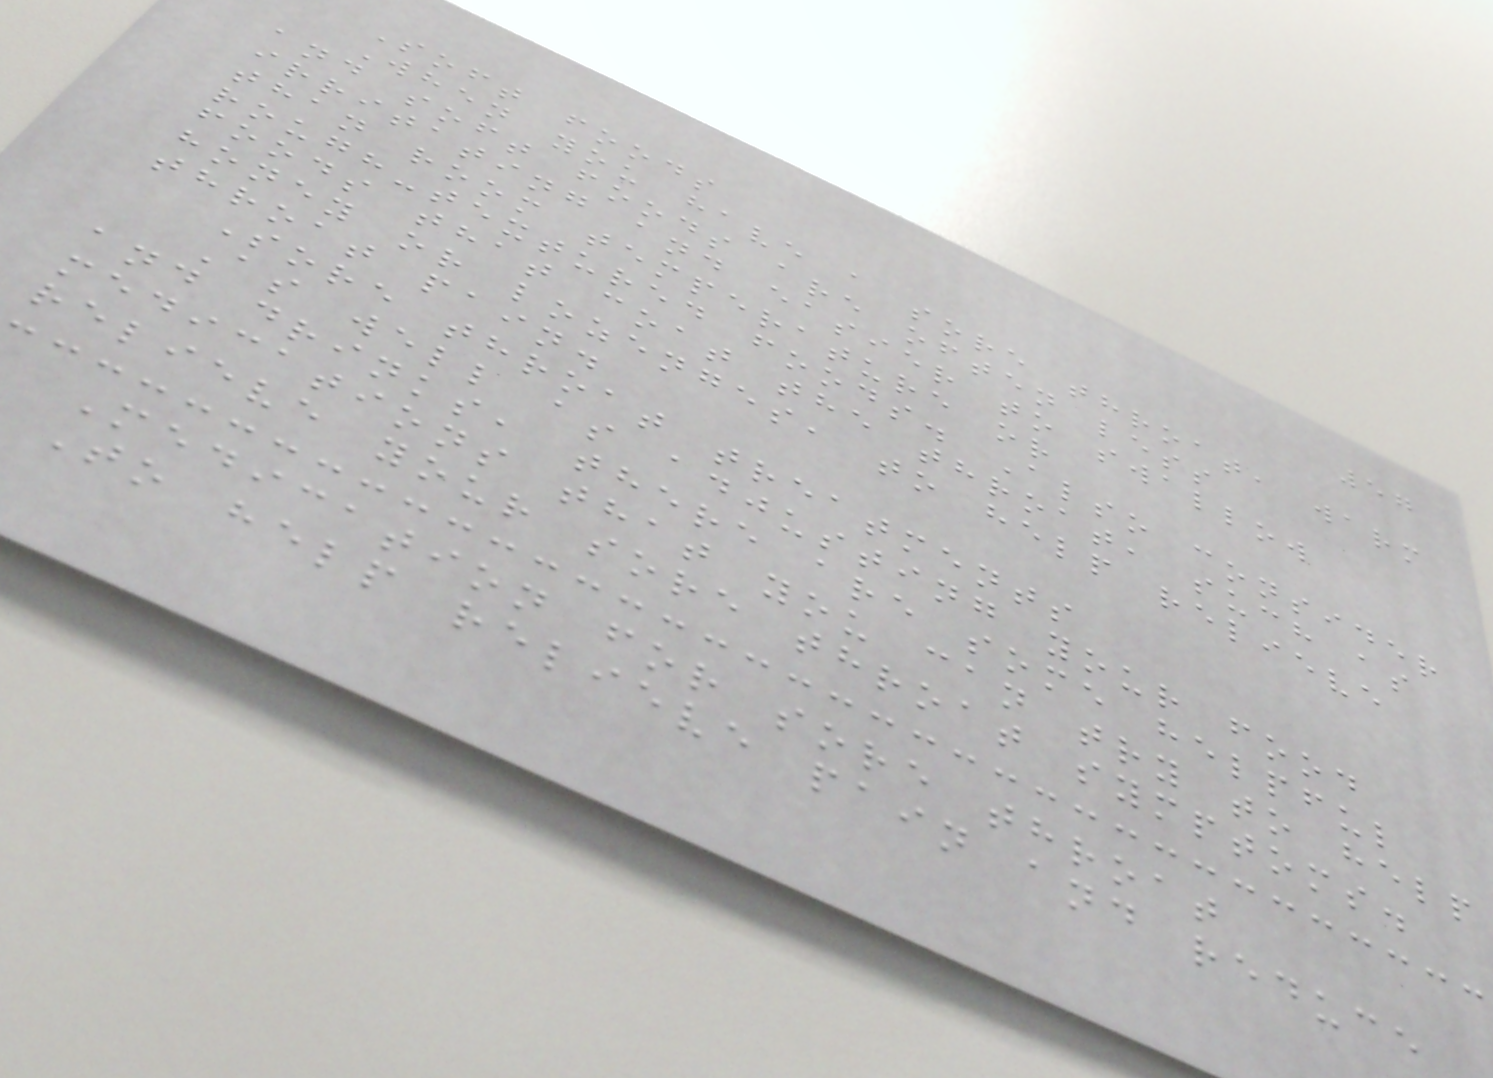57
Soft foods
When you have a sore throat, warm
and soft foods are often less
irritating and easier to swallow
than room temperature or
rough-textured foods. Also consider
foods that coat the throat, such as
honey or lozenges, to help relieve
throat pain.
Sore throat treatments
As well as adjusting your food
and drinks, there are some helpful
medications that you can try to help
relieve your sore throat symptoms.
Medication for sore throat
To help relieve pain and reduce
